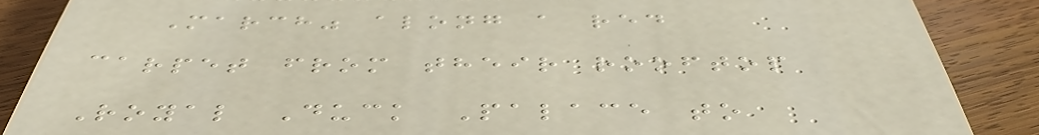March" along a red
carpet from their rooftop
Royal Duck Palace to
